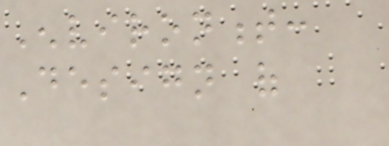Environment:
Design of
